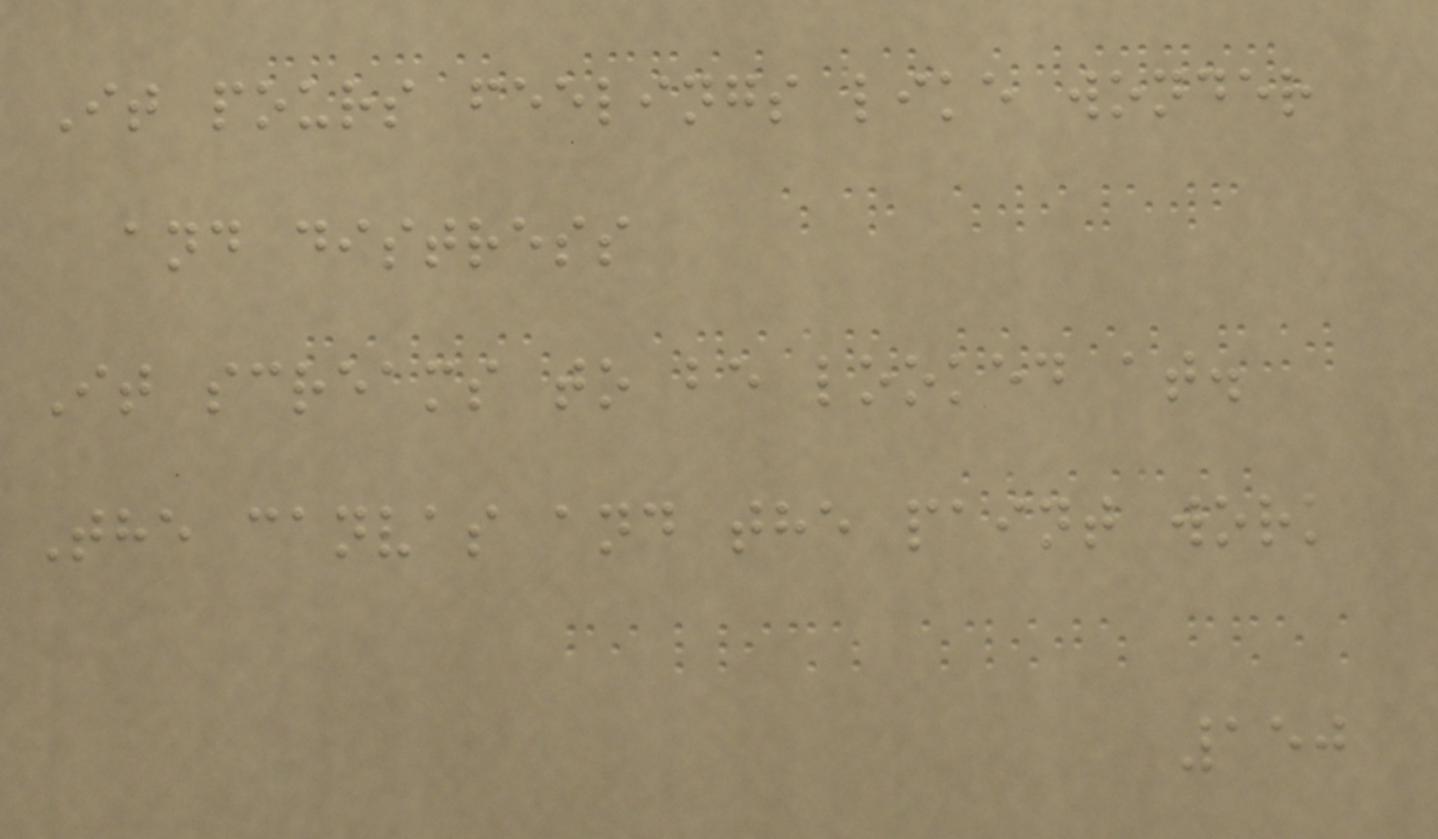It pours feelings like wonder
and distress
It screams to be looked at.
The canvas and the paint work
150
